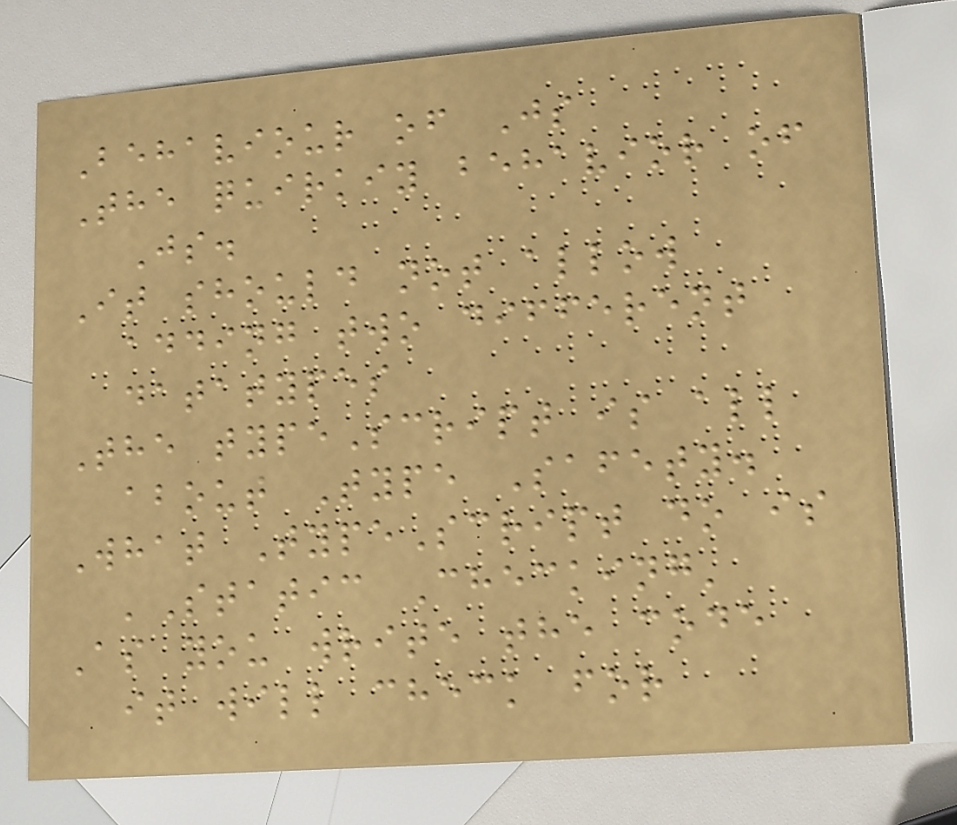Behaviour of Js
The quirkiy behavior of
Js.
It should not allow
adding two different
datatypes
The typeScript is all
about Type Safety.
What TypeScript do is
'Static Checking'
As you write the code
it will check for
